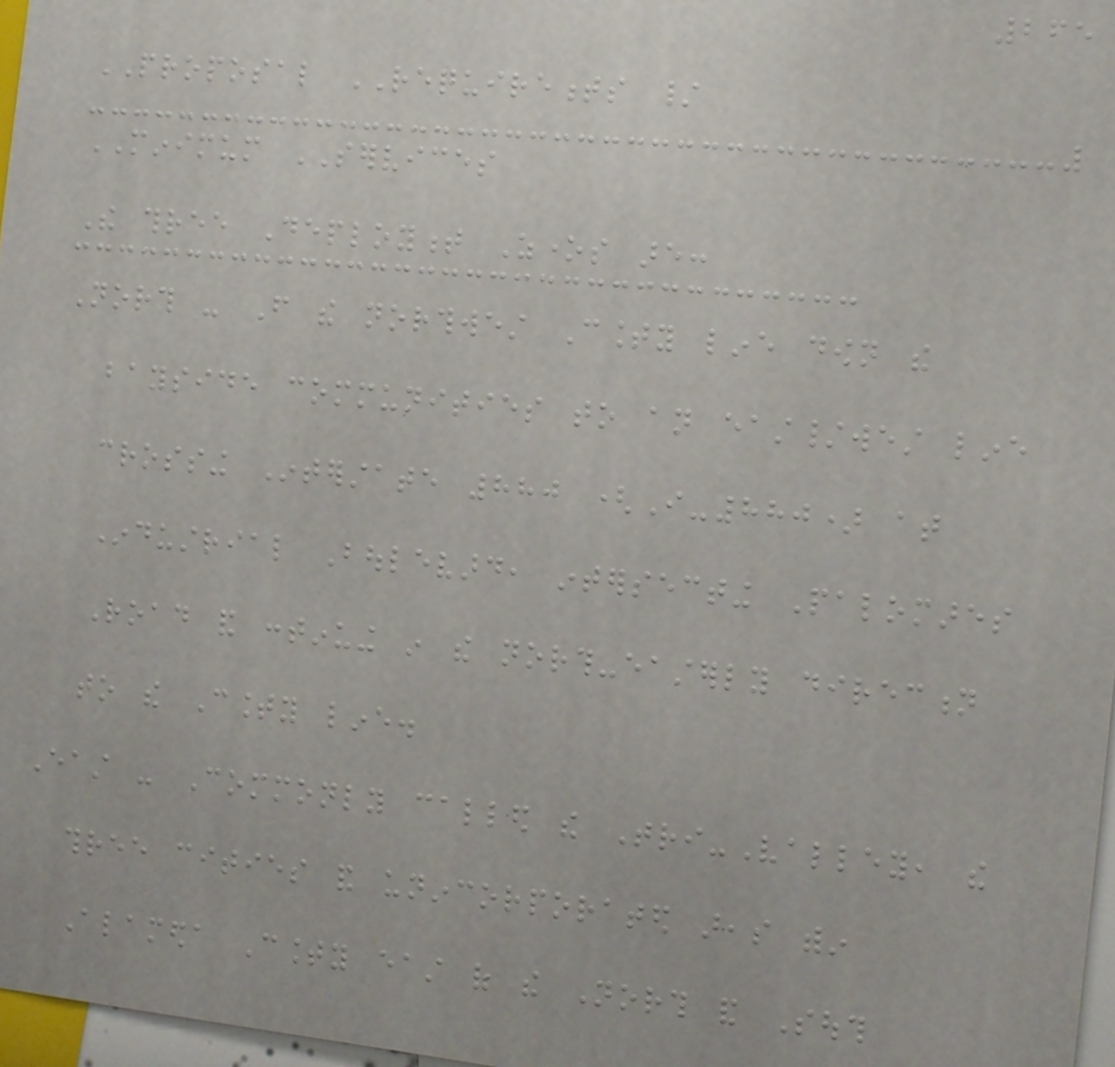265
PROPOSAL REQUIREMENTS /
MINIMUM SERVICES
The three Deployment Zones are:
North - From the northwest County line down the
bayside communities to an east/west line
crossing Interstate 880 (I-880) at
Industrial Boulevard, intersecting Palomares
Road and continuing in the north-easterly direction
to the County line.
East - Commonly called the Tri-Valley, the
three cities and unincorporated areas within
Alameda County east of the North and South
